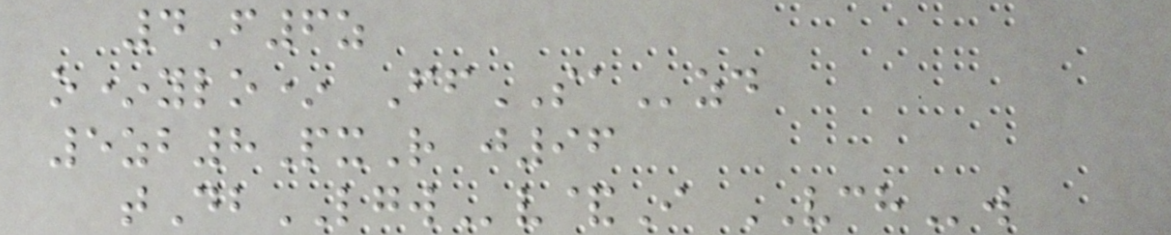4F6z
o*ylo* FfSAzd
5zb8PxR j96
tDbLGWv&I VCHw
